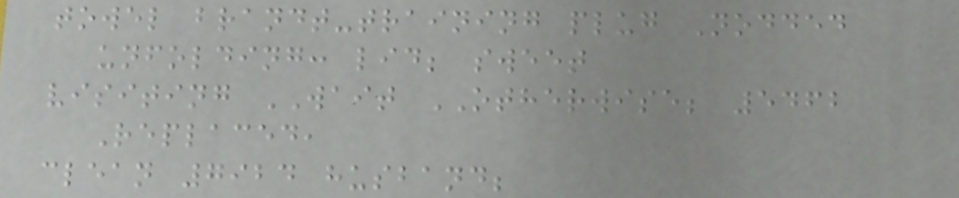towel brandt-training plug Nodded
unfolding: lid; sweet
visiting WAIT OTHERWISE; 5462
Replaced,
clean 7924 husband;
